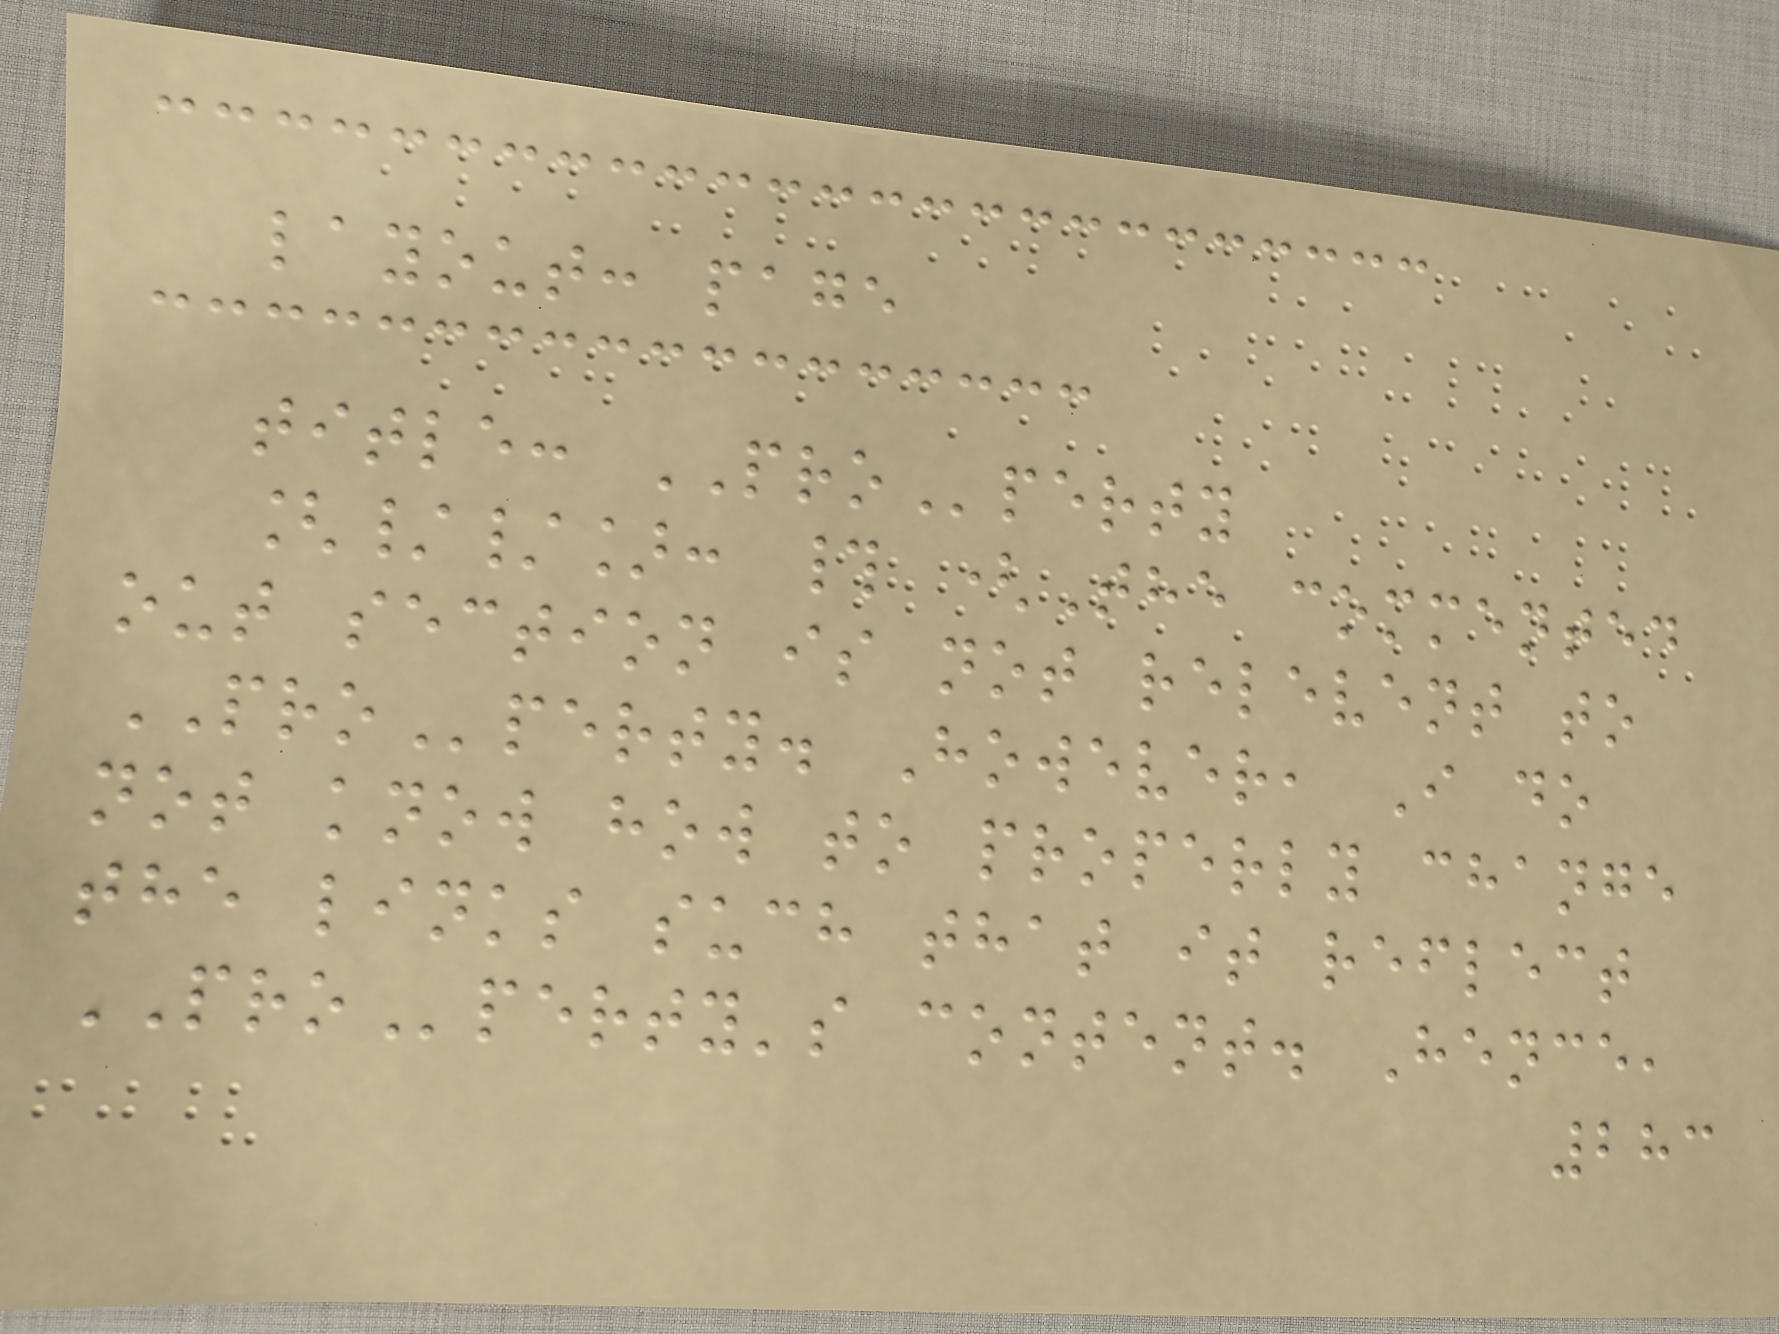layout: page
title: PROperty
[//]: # (The commented
out section is not relevent to
PROperty. However, I do
not know how to properly change
the links such that it reflect
PROperty's content. Hence,
283
